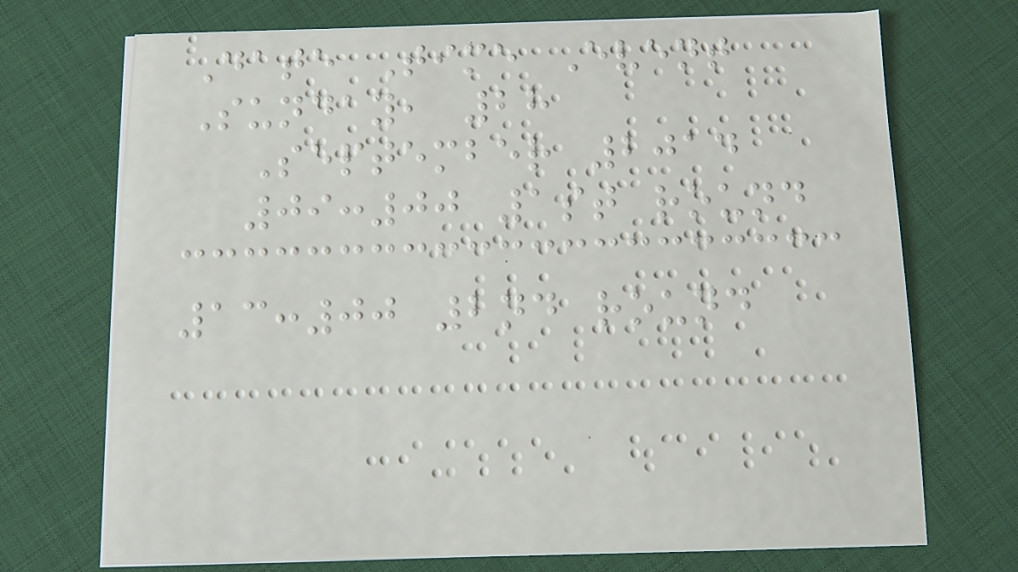Date Time Event
Sunday, 28
September 2014
09:00 1st round
13:00 2nd round
